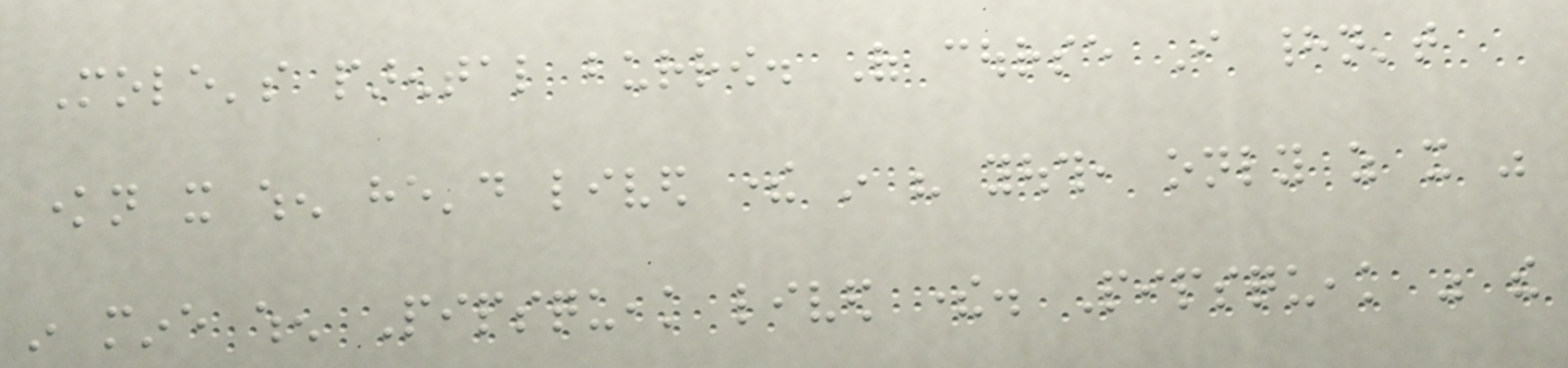Mole's parental burrow. Of course I hadn't
known it when he'd lived there in his youth, only as it was
in mine when Pipsqueak lived there. Pipsqueak was the
